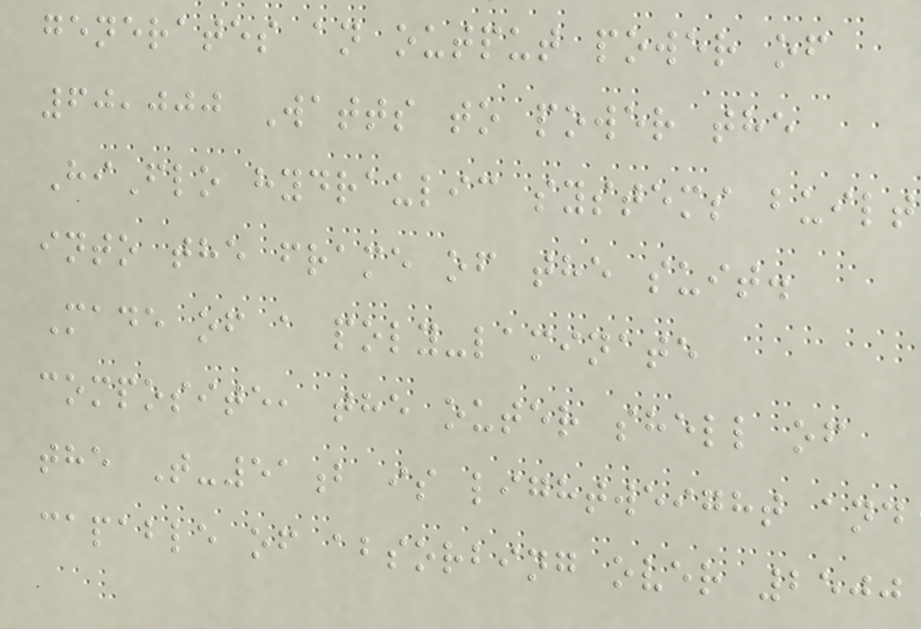generates an output power of
60,000 Watts to power the
HiFlo hydraulic systems built
into the frame of the suit.
Made of a poly-laminate
composite, the outer shell of
the T-51b is lightweight and
capable of absorbing over 2500
